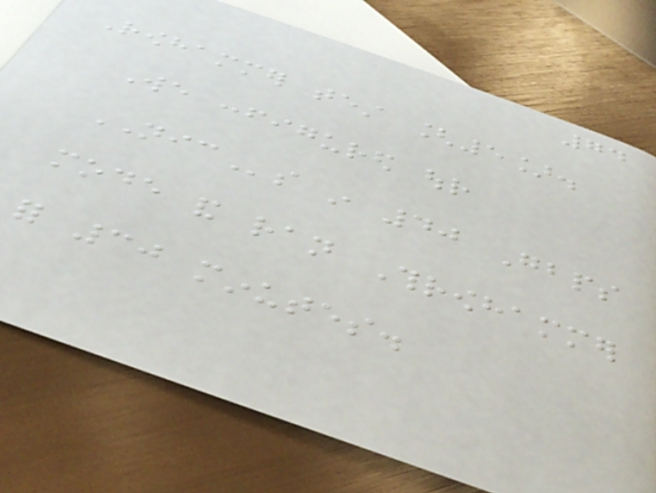74
Rowhammer test [5].
We configured our
NICs in 40 Gbps
mode and ran Throwhammer
for 30 minutes.
